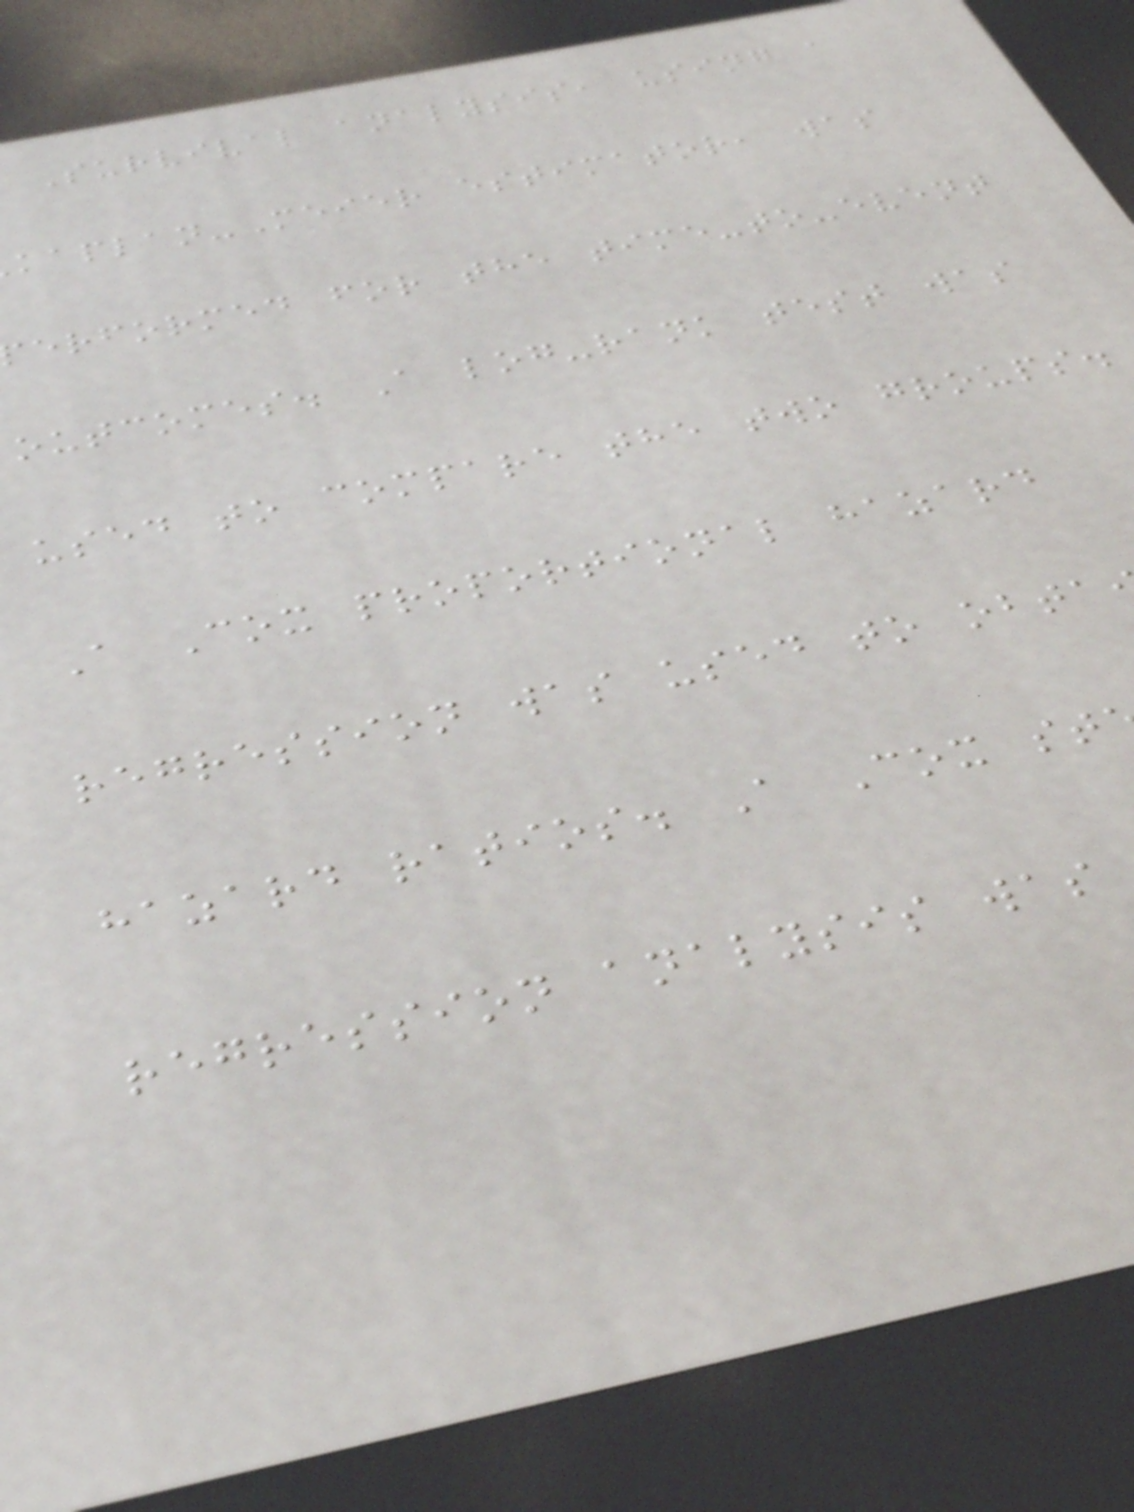Survival analysis, using a
aplan-Meier estimator, was
erformed for the time-to-event
outcomes. A log-rank test was
used to compare the two groups.
A Cox proportional hazard
regression was used to obta
hazard ratios. A Cox st
regression analysis was
